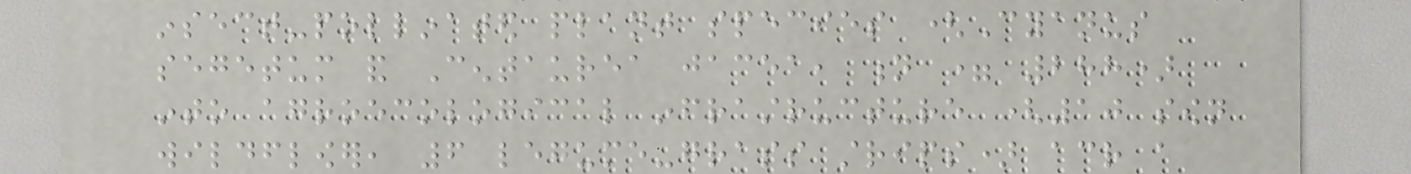insect-pollinated plant species (Cyanus
segetum and Centaurea jacea, n = 288)
into agroecological infrastructure (10 sown
wildflower, 6 legume-grass strips) across a
